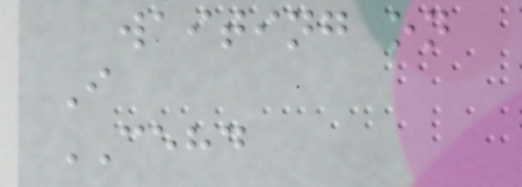waiting on
I
CEHD
